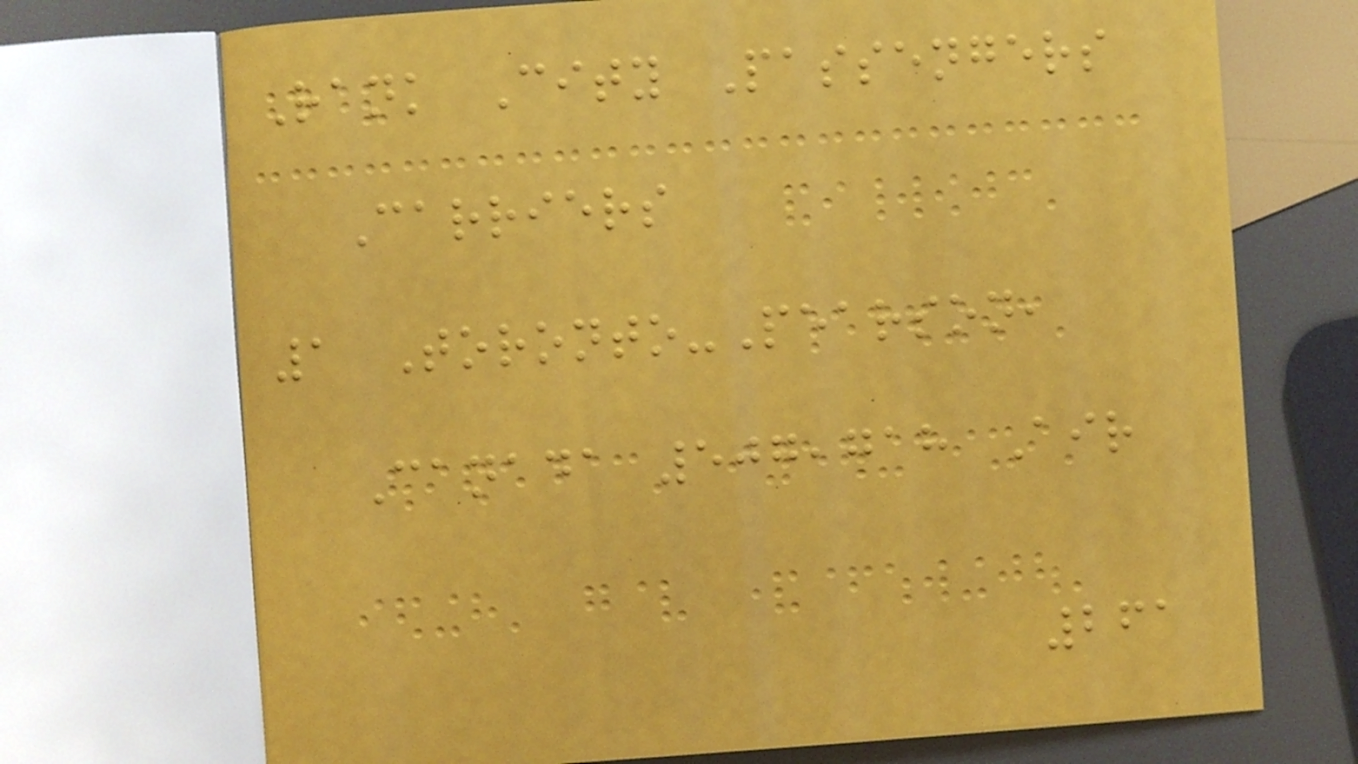Rank City Passengers
Carriers
1 Toronto-Pearson,
Canada 507,718 Air
261
